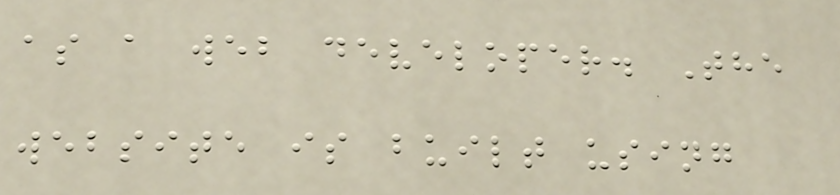as a web developer. The
website is built using
